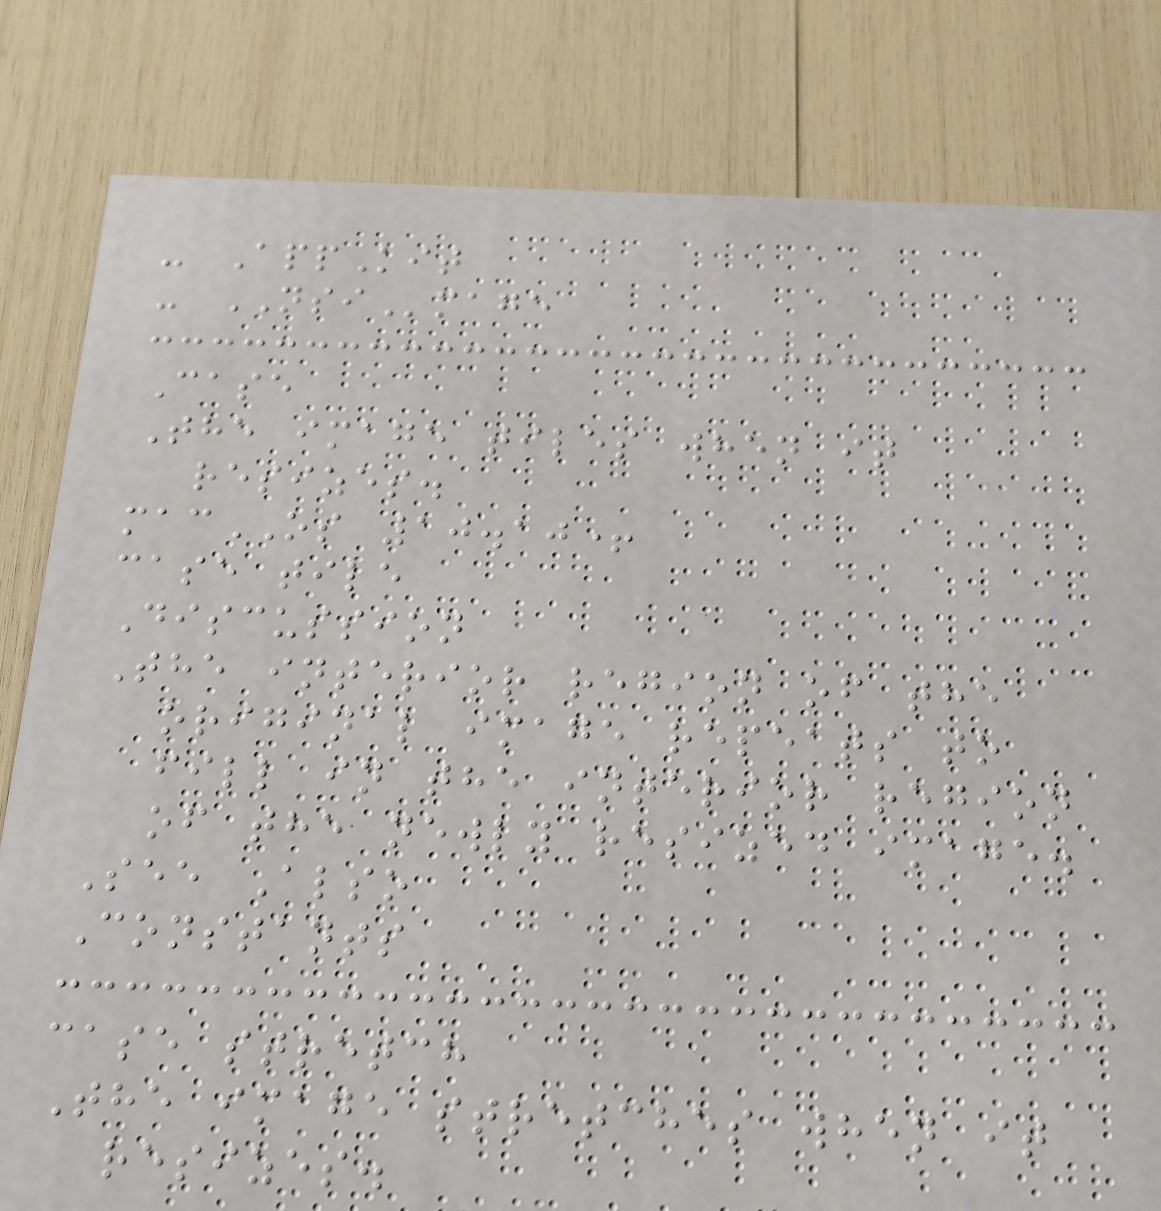- AppKit
- NSImage
Case
The image tiles when it
resizes.
macOS 10.10+
case tile
Discussion
The interior region of the
original image repeats to
fill in the interior region
of the newly resized image.
See Also
Constants
case stretch
The image stretches when it
resizes.
